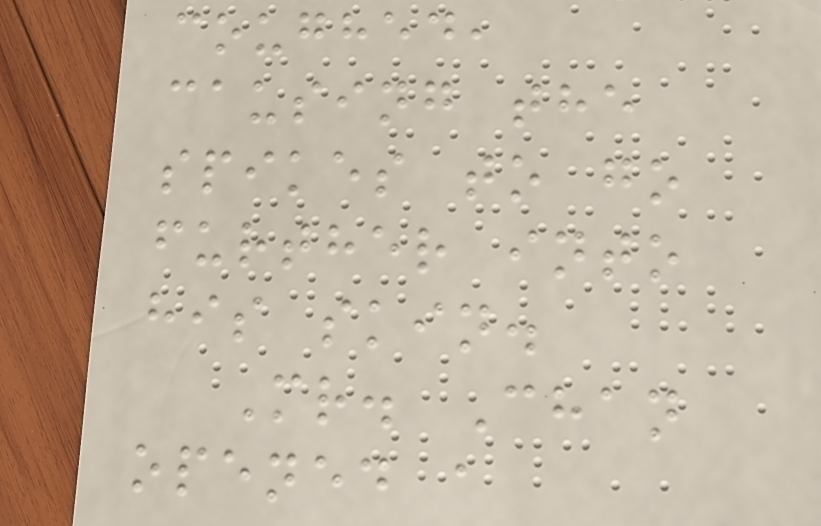coughed,
causing the
spikes to go
further into
his skin.
Mr. Chan
opened a
